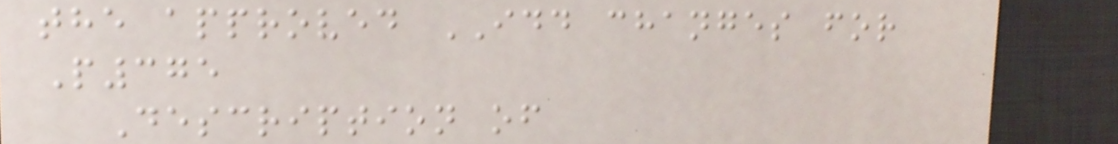the approved IDD changes for
P375
Description of
